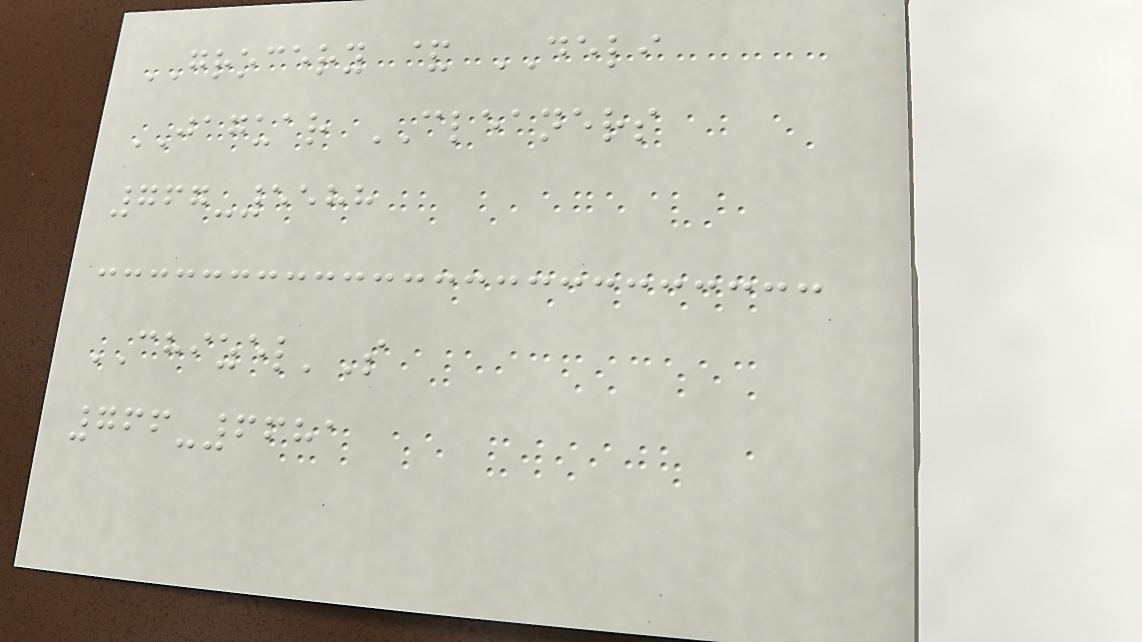GROCERY & DELI
JAGUAR CLEANERS
767-5588
CHIZEL'S
766-6681
